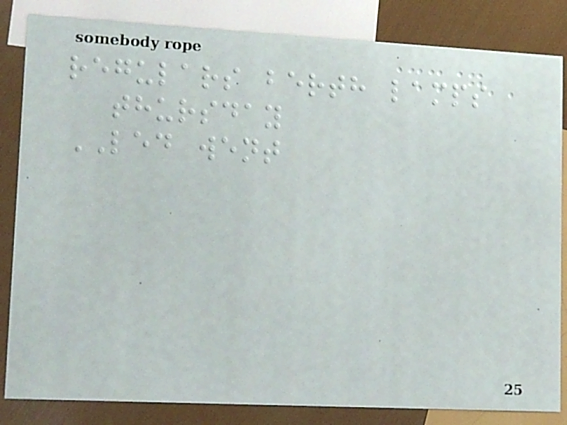regulars berth lamps
thursday
LED went
